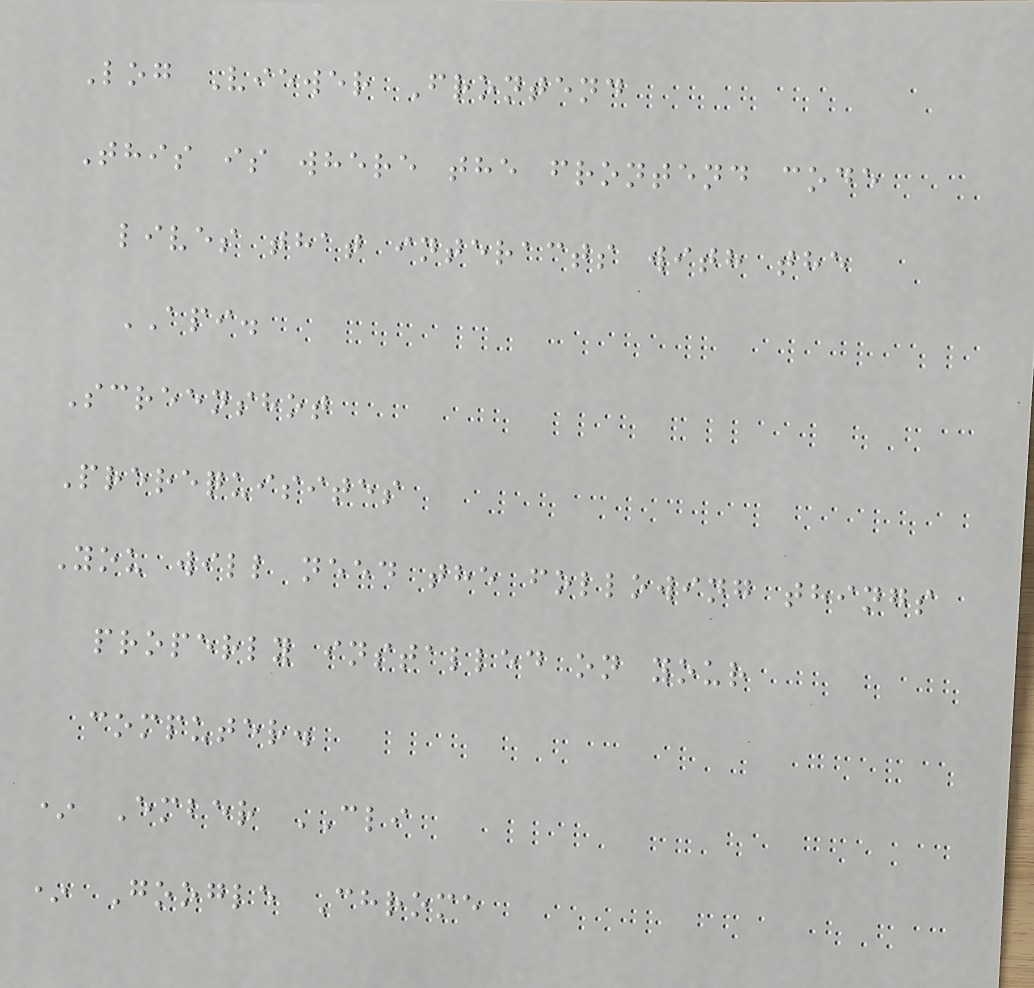Log Viewer Frontend
This is where the frontend code
lives that interacts with the
API.
Screenshot
Prerequisites
You will need the following things
properly installed on your
computer.
* Ember CLI
* Google Chrome
